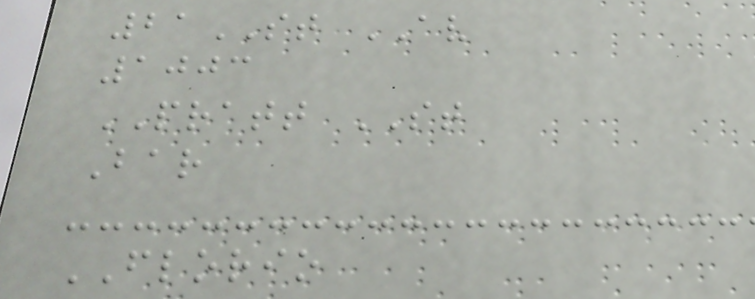21ST AV
1003
PRATT ST
Bar
FLORIO
